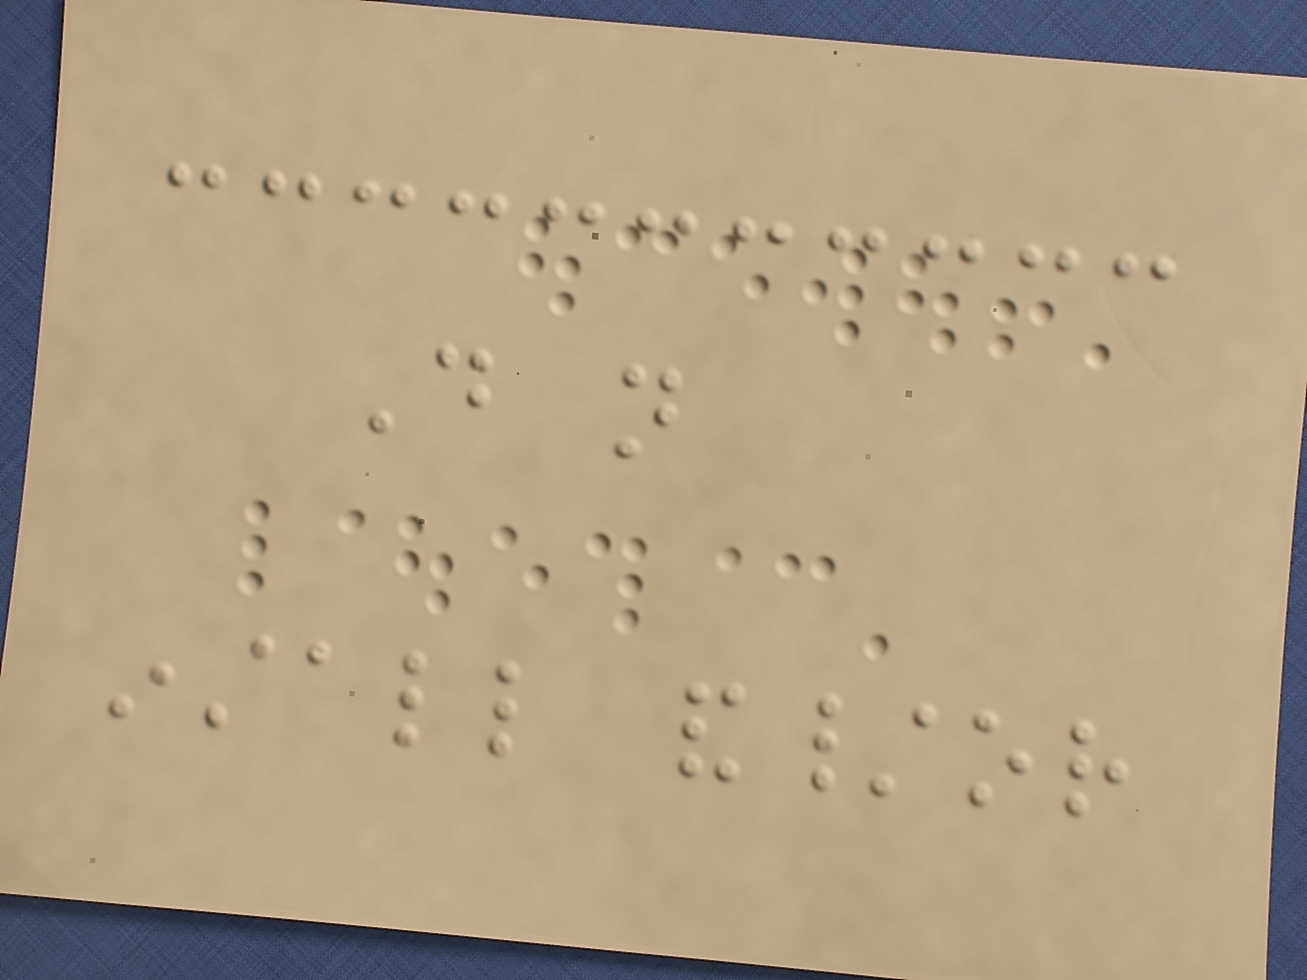Do not
install and/or
